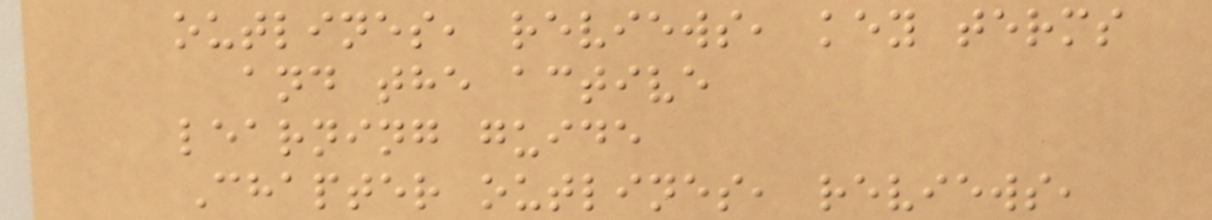outlines, reviews, key terms
and the active
learning guide
Chapter outlines, reviews,
